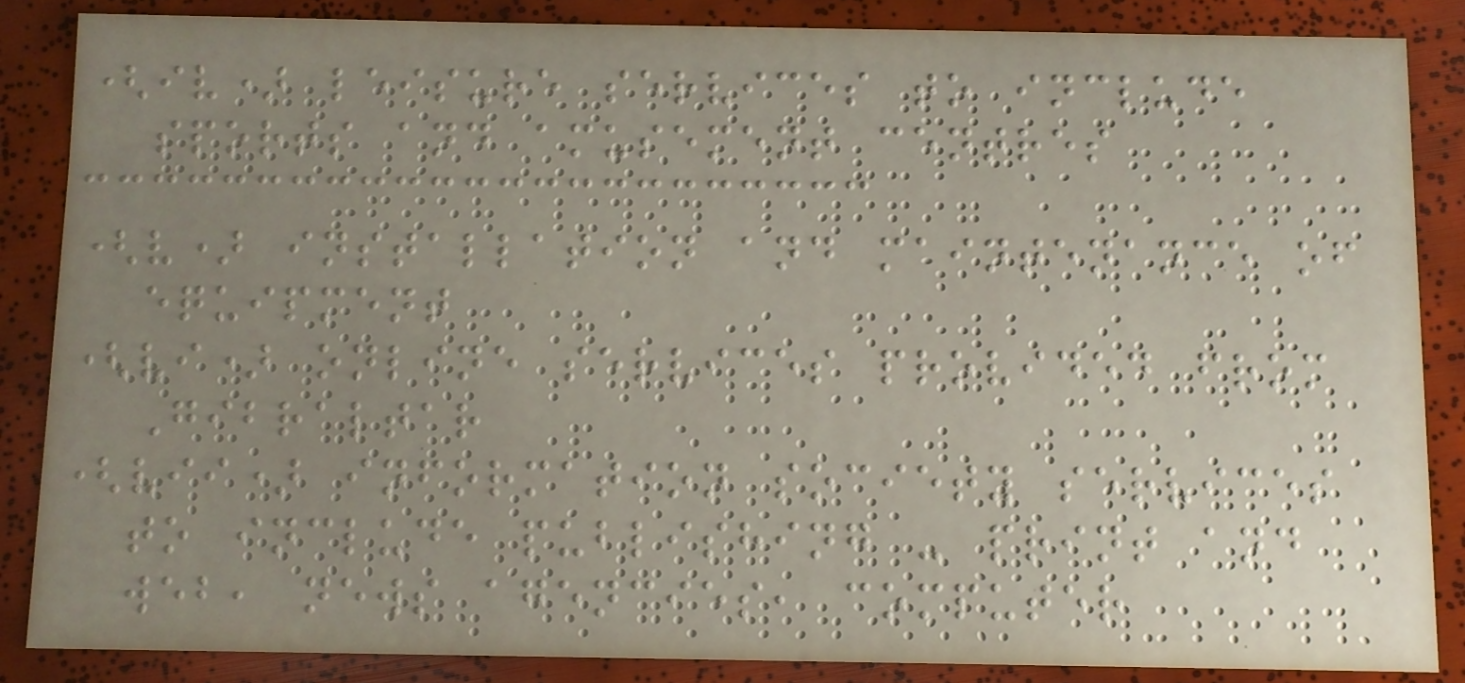(iv) leisure services to include
sports and amusement centres
(v) installation and maintenance of
equipment
(vi) online services provided from
Gibraltar
(vii) information society services
to include publishing - print and
web, news agencies, computer
